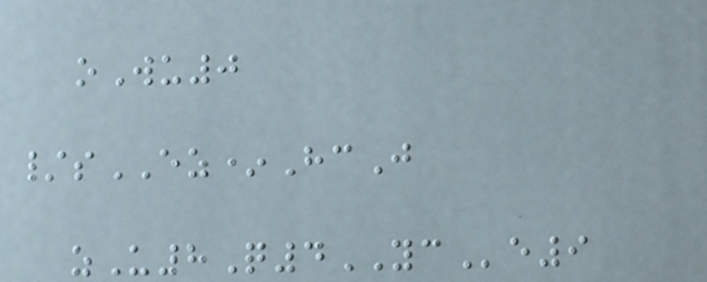oWu0
/sEZ*HcJ
zU8Q4YCe9
